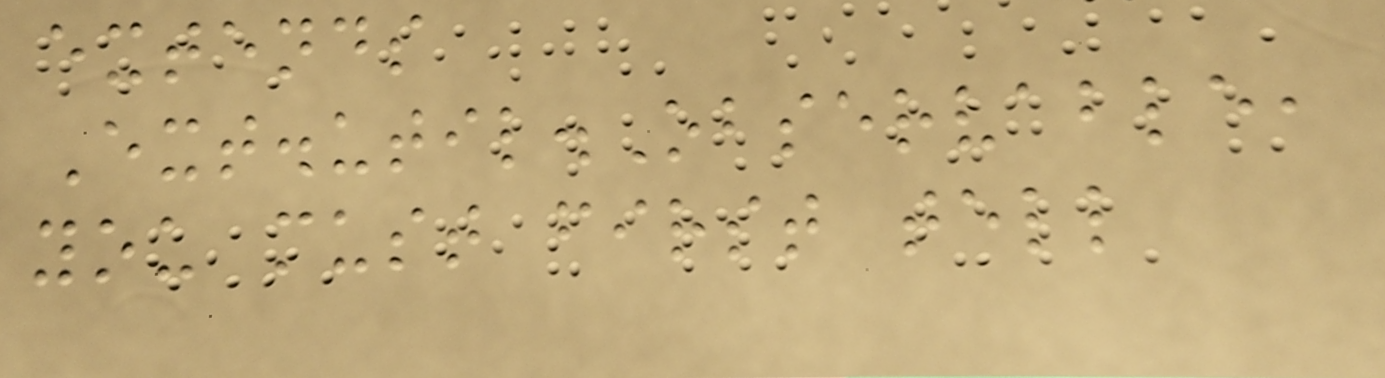extends
Ext.util.Observable,
you must first tell
